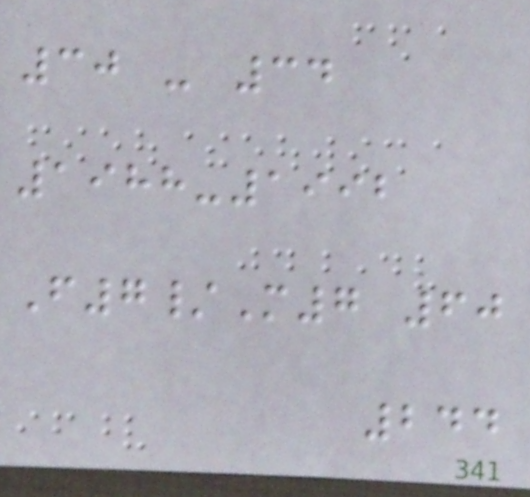30 - 34
1988-1992
F7/M7 60
244
